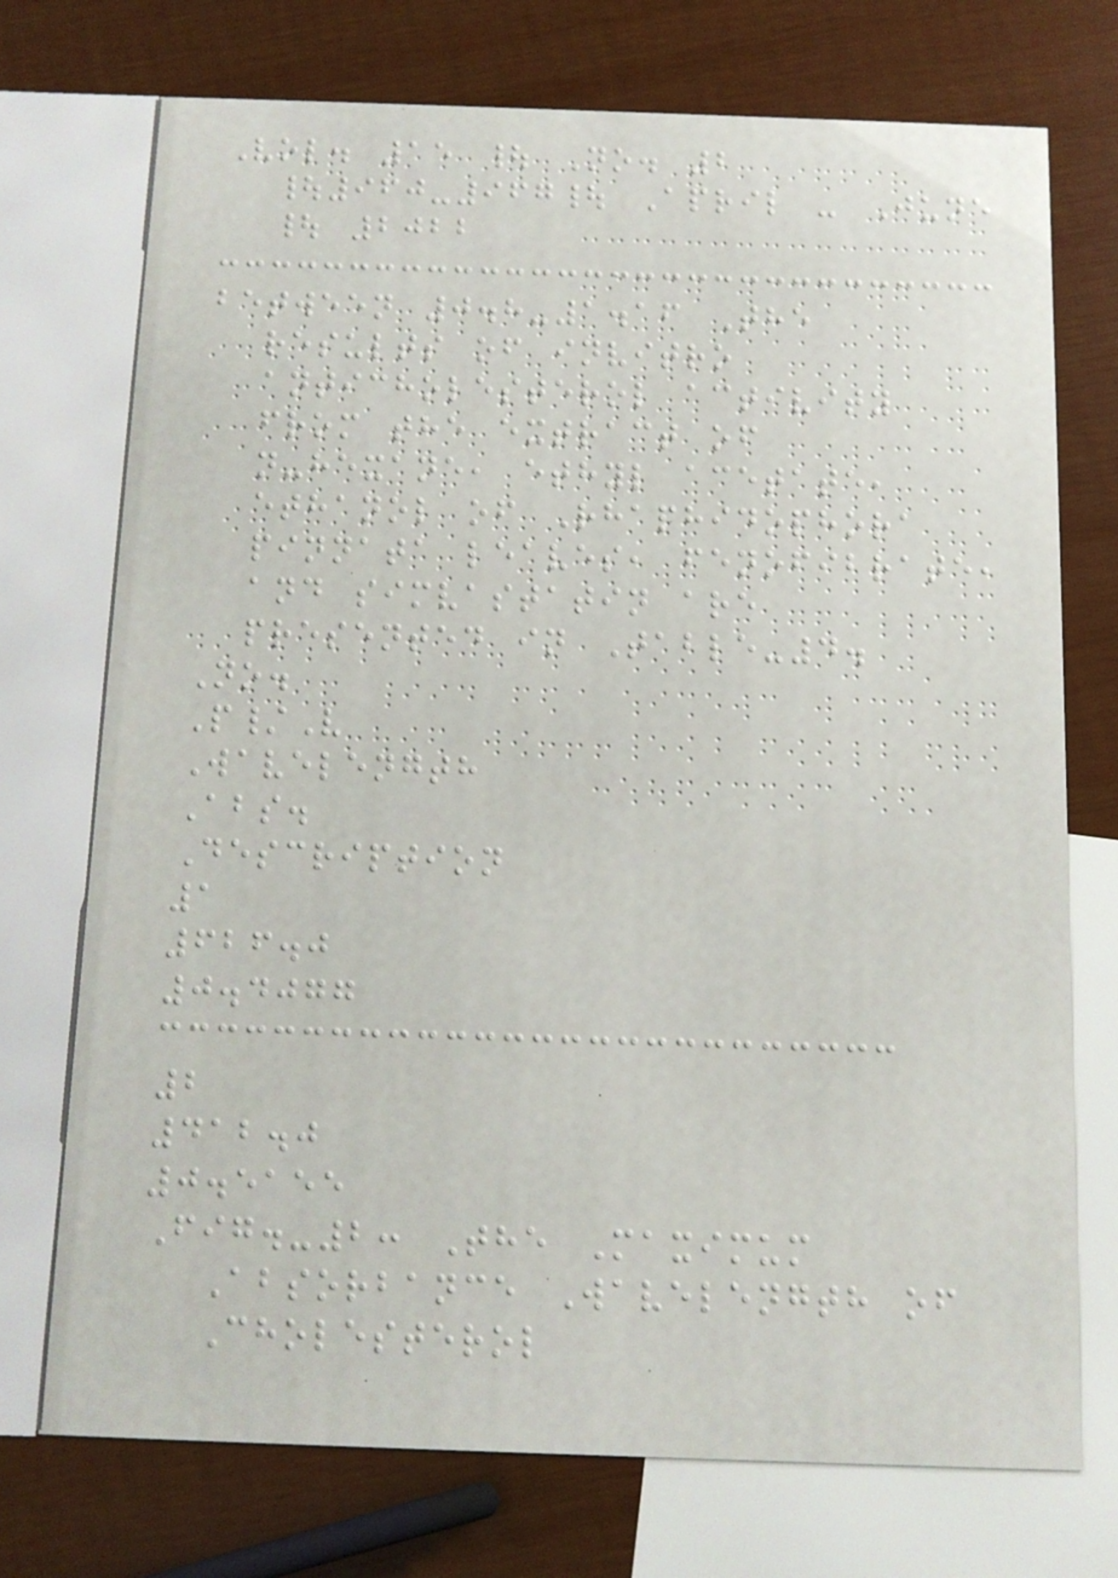Vol. 15 | No. 2
|960-967| April - June
| 2022
between 0.8-1.16 The
results of invitro
anticholesterol activity
from the extract of
n-hexane, ethyl acetate,
ethanol of Rhaphidophora
pinnata leaves, fenofibrate,
and simvastatin are
presented in Table-4.
No.
P/V
Wavelength
Abs.
Description
1
626.0
0.4077
2
412.0
0.5155
Fig.-2: The Maximum
Absorbance Wavelength of
Cholesterol
